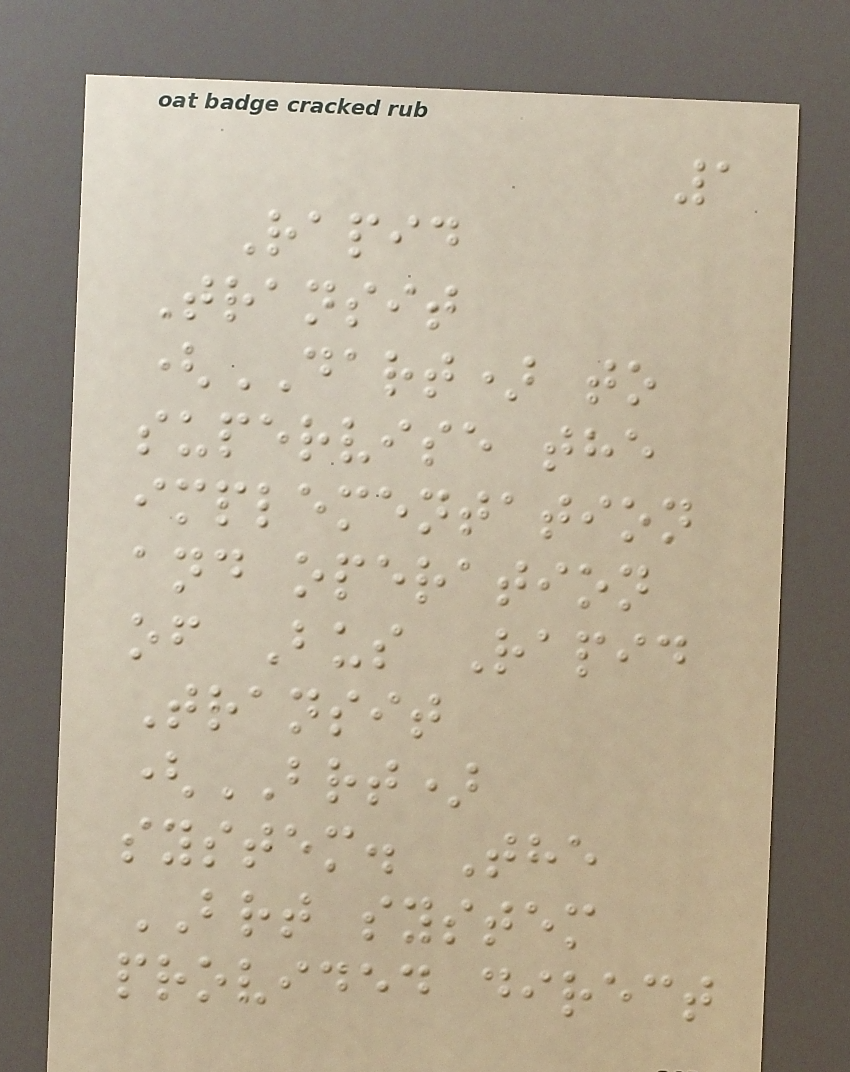1
Rapid
Transit
(DART) to
supervise the
implementation
and operation
of Bus Rapid
Transit
(BRT)
system. The
BRT system
provided direct
